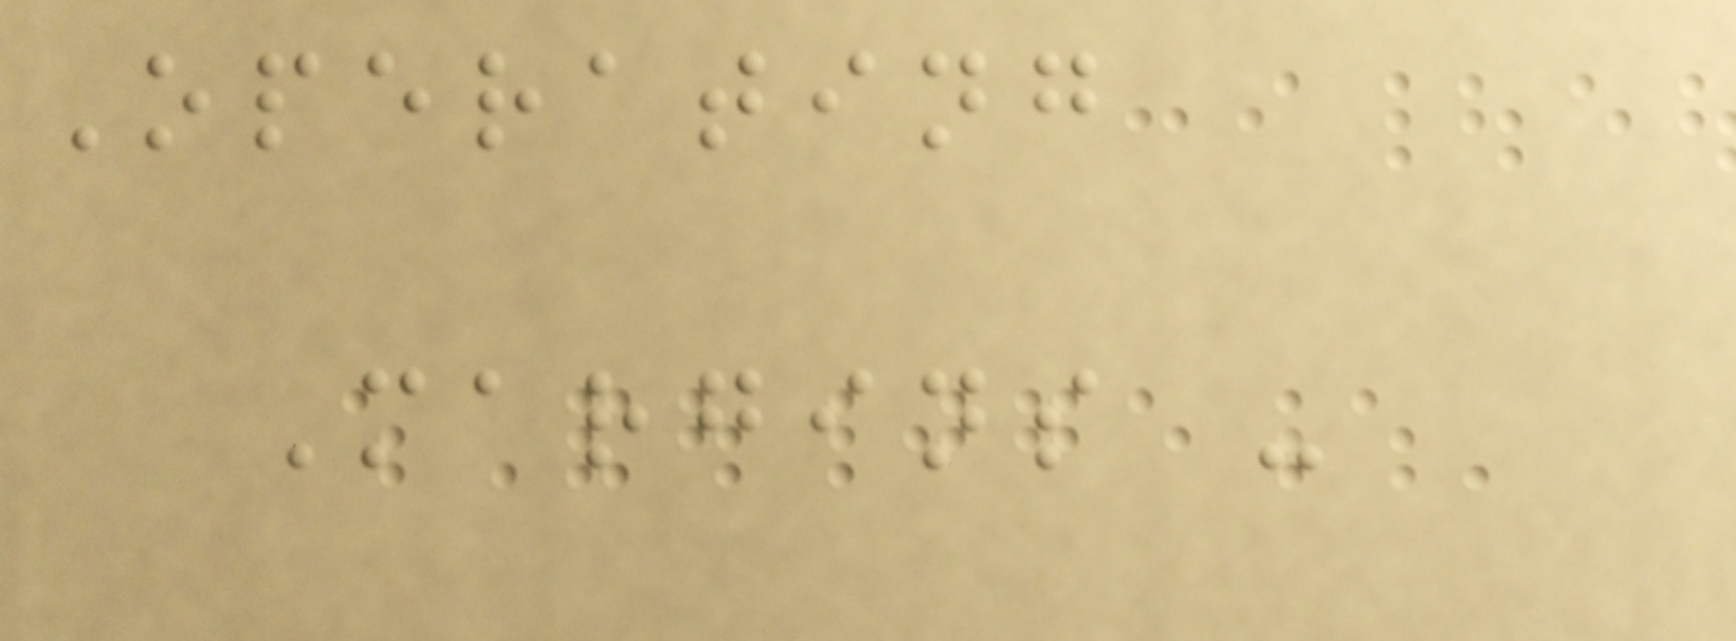Operating
Margins -
